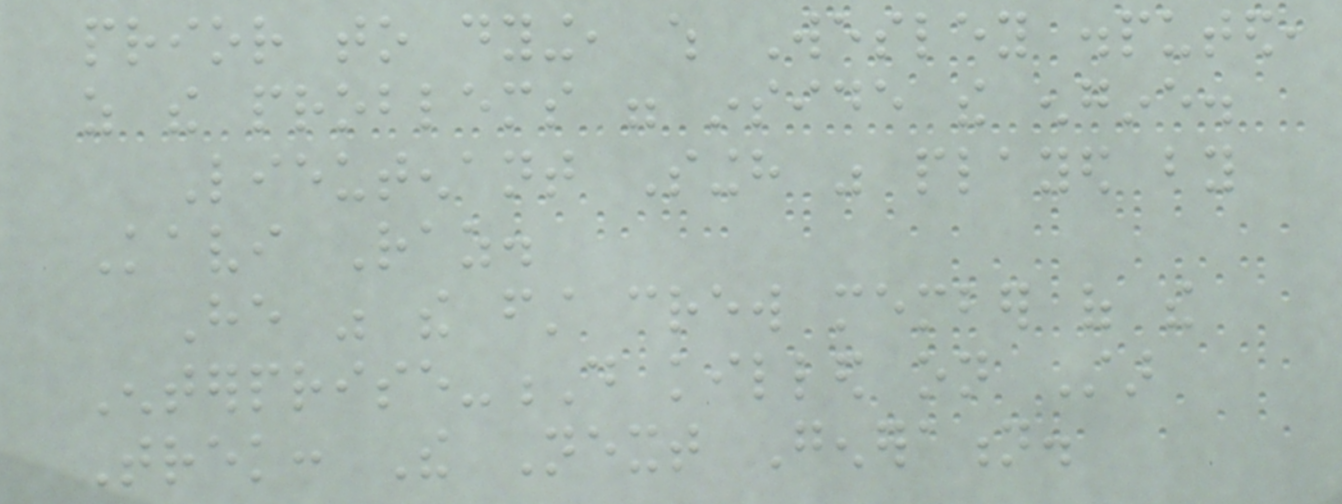prior to dying, which Wesley disputed,
as the problems were inside the engine.
Lieutenant Singh was played by
Kavi Raz.
He was the first crew member of the
Enterprise-D killed on Star
Trek: The Next Generation.
